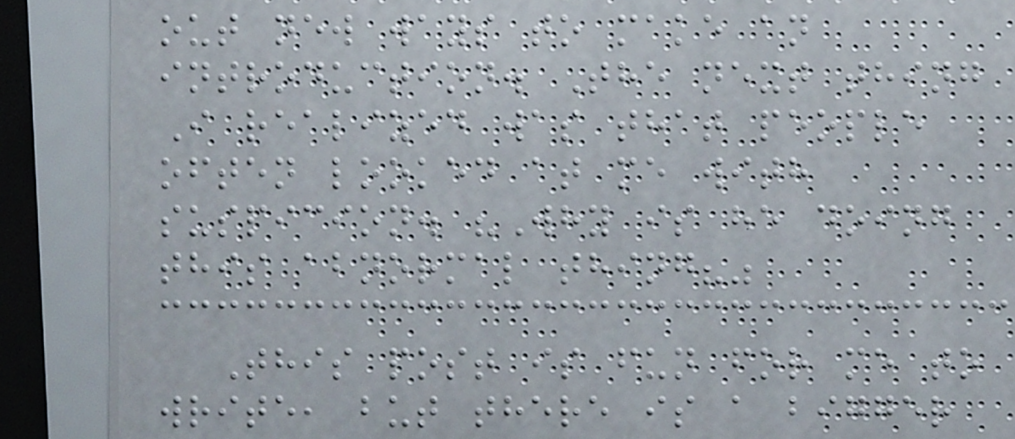out new ways to make an
introduction. The next thing
I realized was that people
often looked at me with
suspicion. "Why is he doing
this abnormal thing?"
This post is fun for me to
write, but there is a bigger
